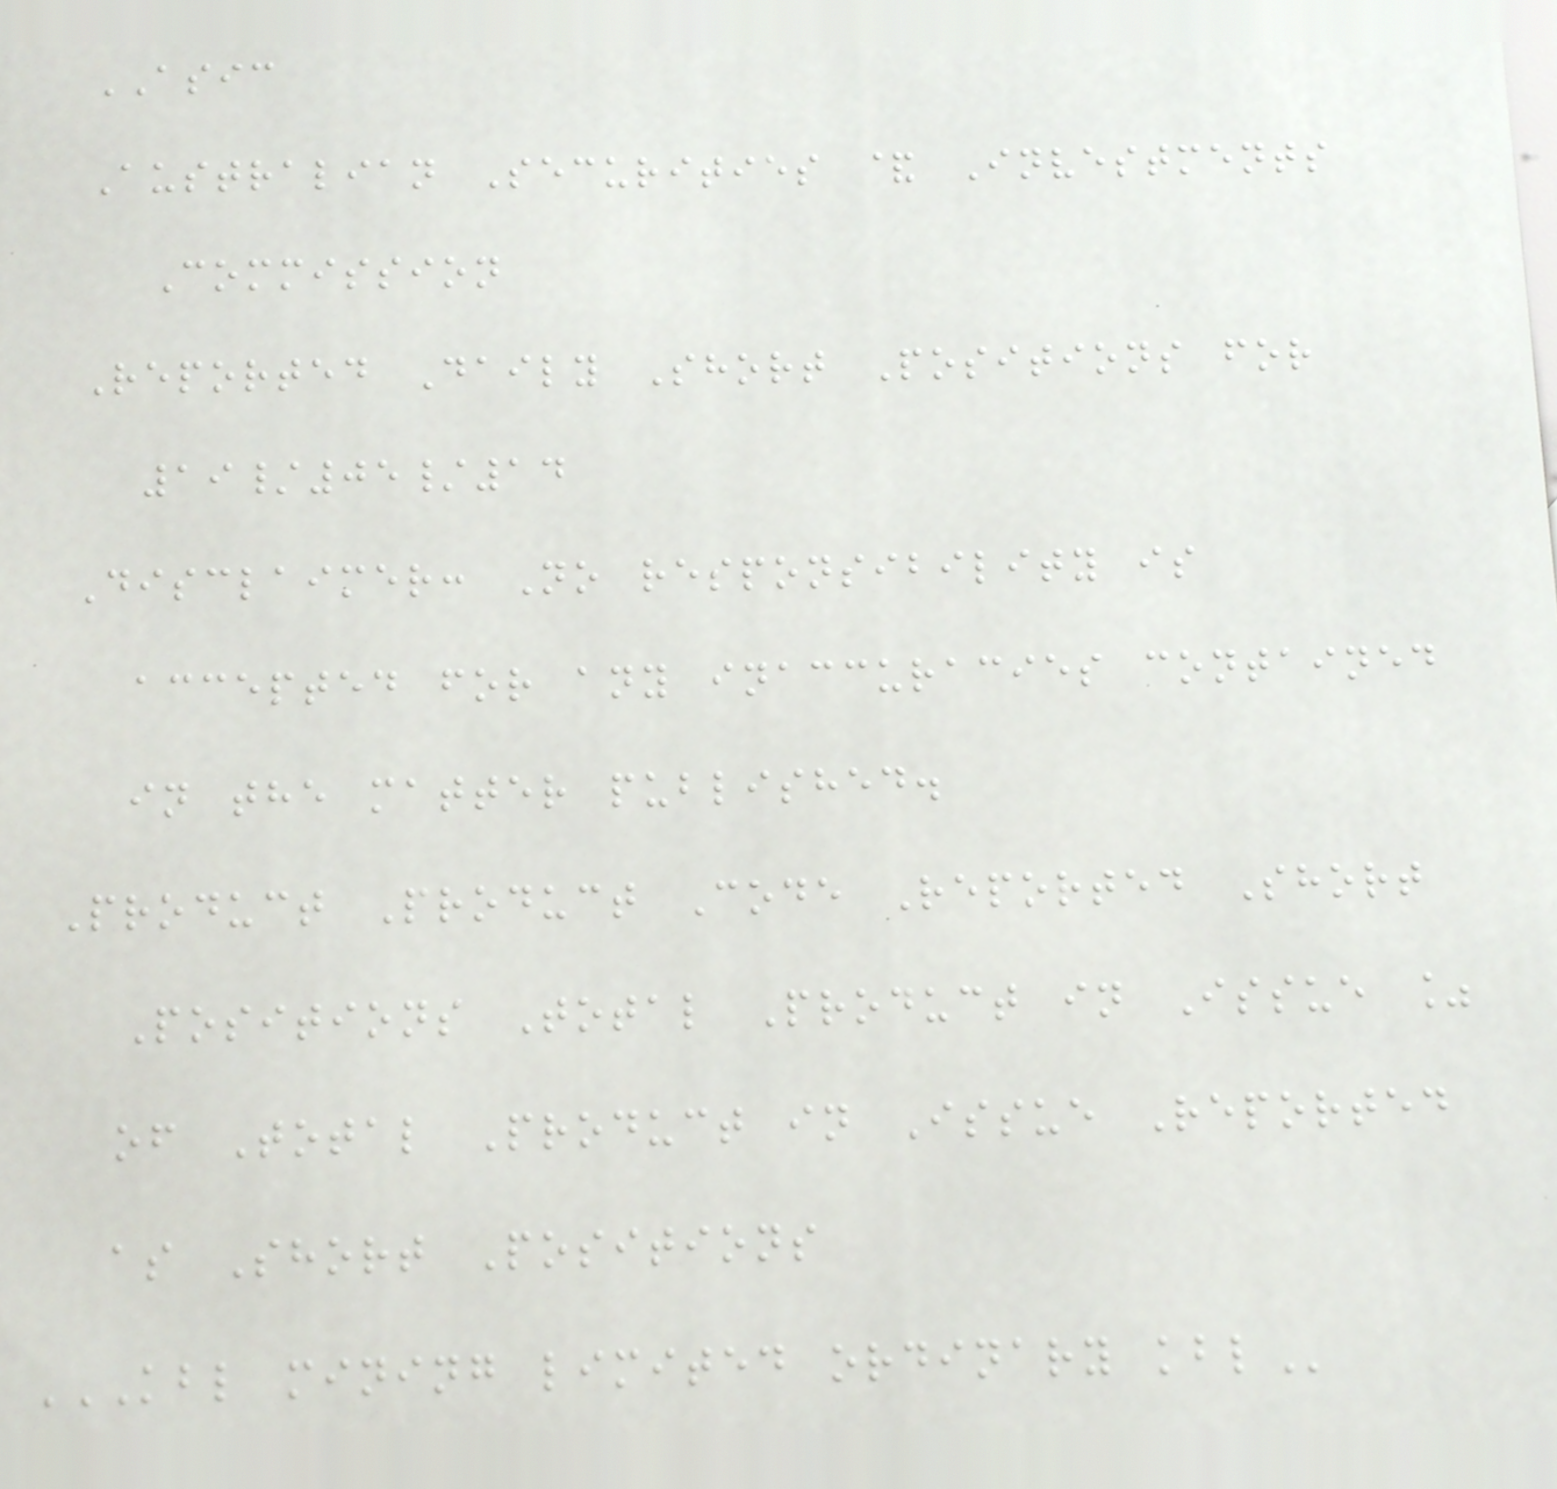ASIC
Australian Securities & Investments
Commission
Reported Daily Short Positions for
19/05/14
Disclaimer: No responsibility is
accepted for any inaccuracies contained
in the matter published.
Product Product Code Reported Short
Positions Total Product in Issue %
of Total Product in Issue Reported
as Short Positions
KBL MINING LIMITED ORDINARY KBL
